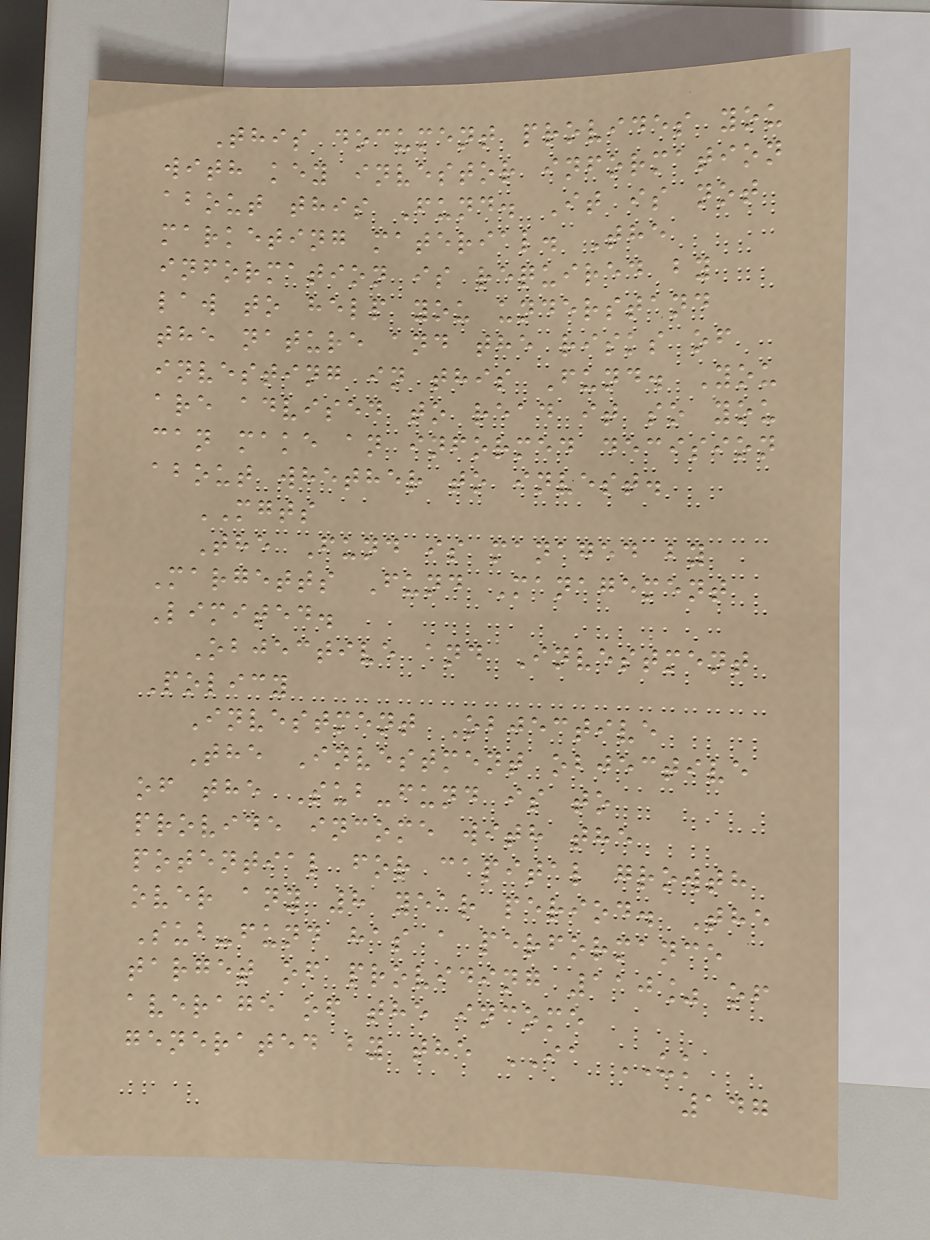This document provides you
with key investor information
about this Fund. It is not
marketing material. The
information is required by
law to help you understand
the nature and the risks of
investing in this Fund. You
are advised to read it so you
can make an informed decision
about whether to invest.
MGTS
The Fund is managed by
Margetts Fund Management
Limited.
Objective and Investment
Policy
Investment Objective
The Investment objective
of the Sub-fund is to
provide income with the
potential for capital growth
over any 8 year period. The
Sub-fund has a performance
target of providing 110% of
average of the income
generated by the IA UK
147
